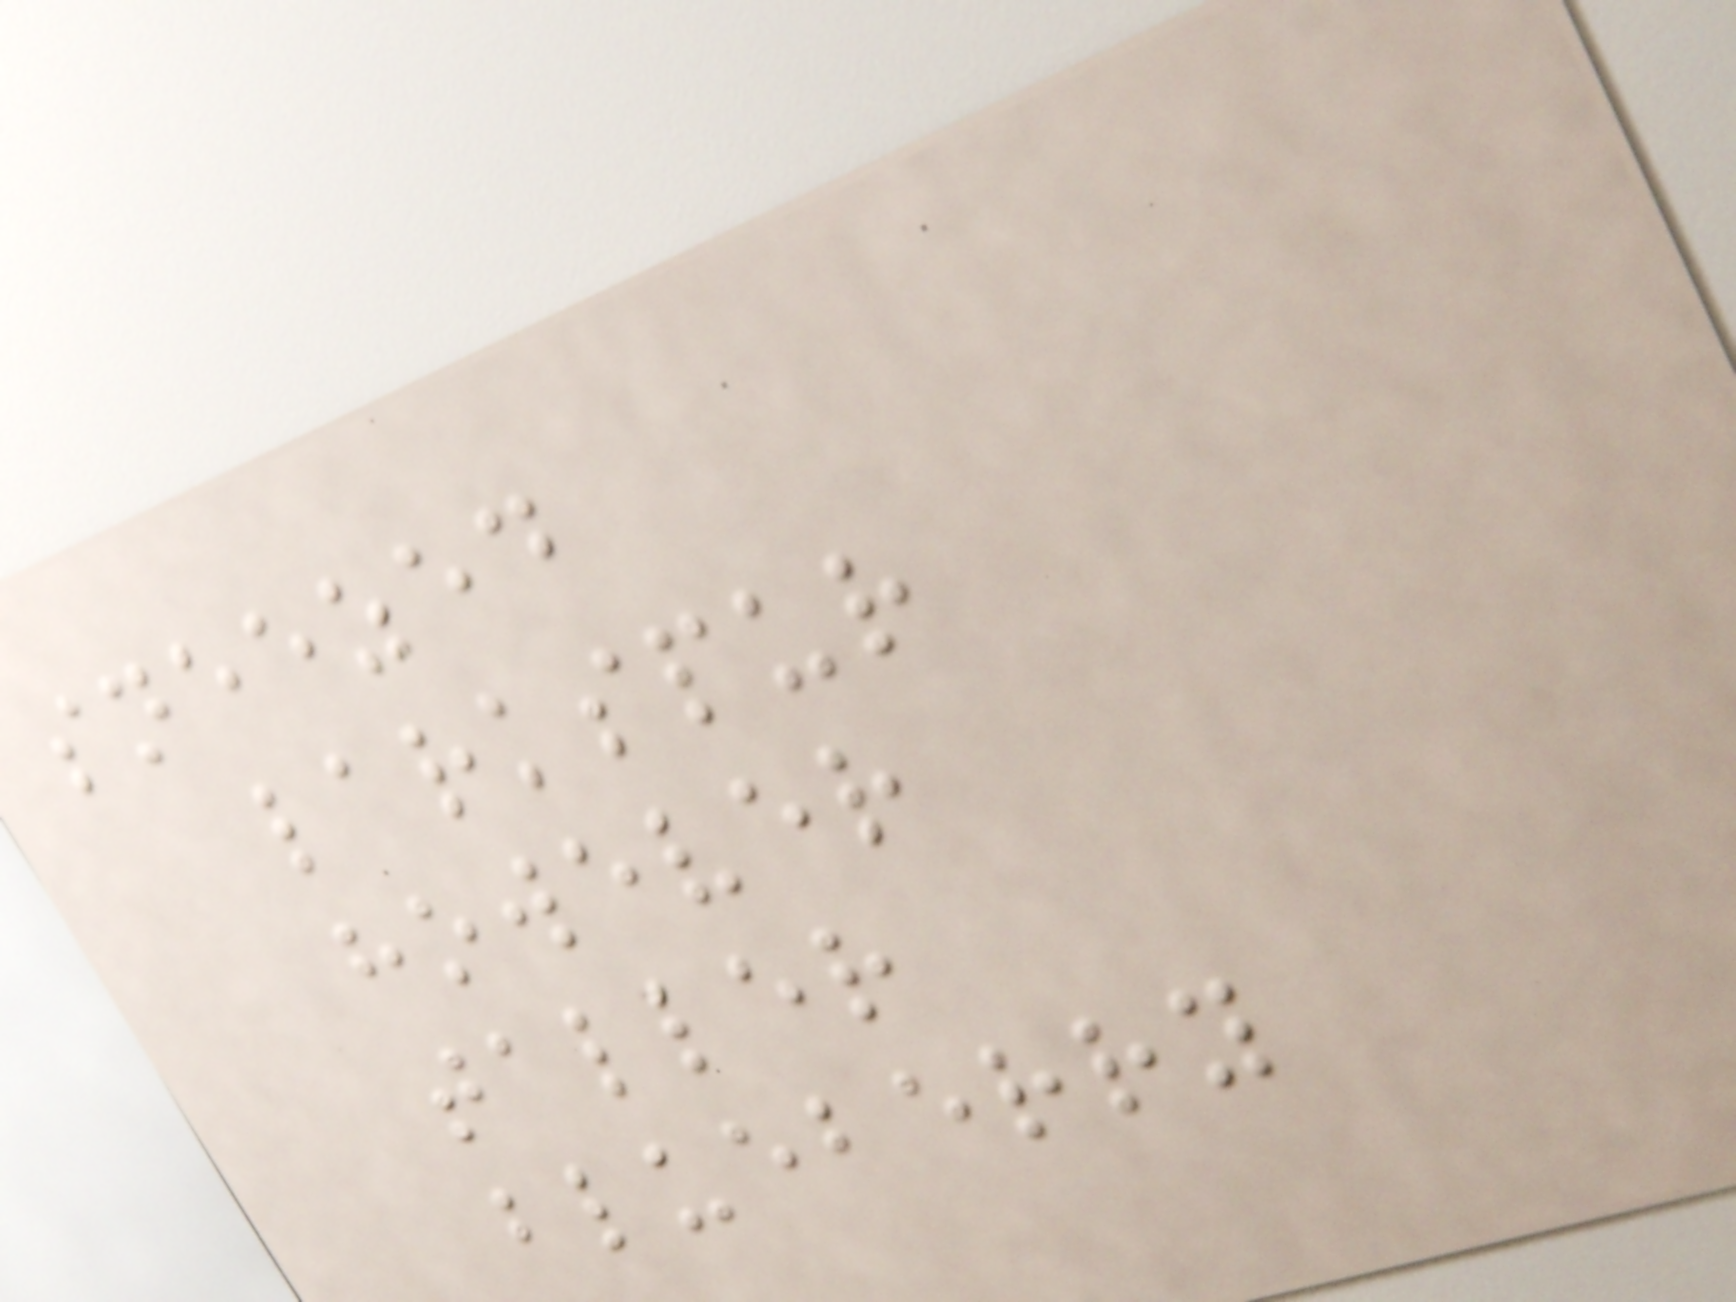sneezed
larkspur
however
taller
blueberry
